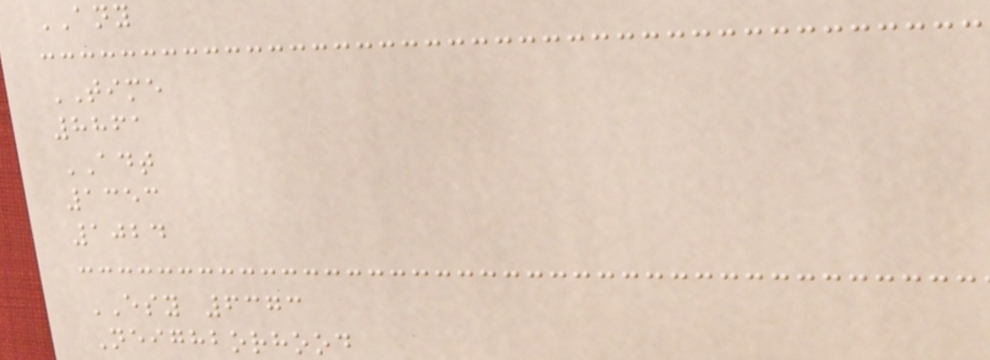ANY
TIME
8861
ADT
1353
1024
ESY 6373
Neighborhood
